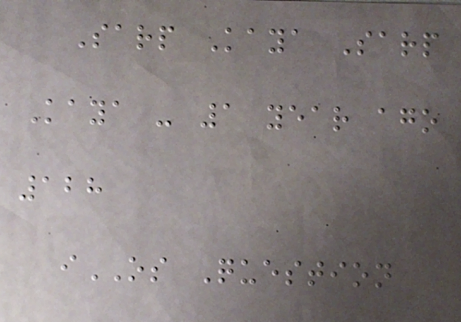Sarp Kaya Sarp
Kaya - 1 year ago
128
iOS Question
